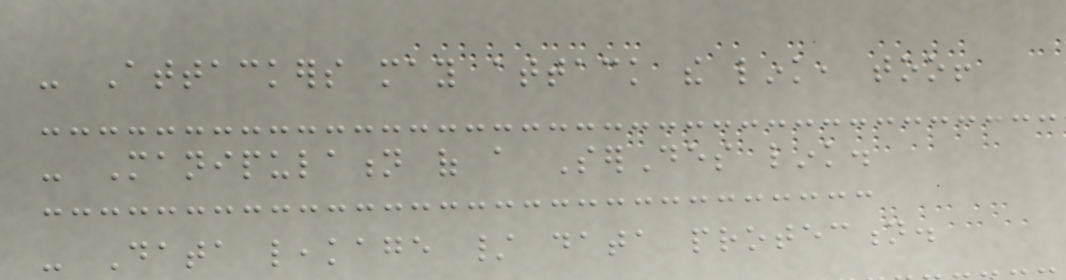- Attackers may attack the link, too!
- Manipulation of a SerDes link.
- Data leakage / data protection.
